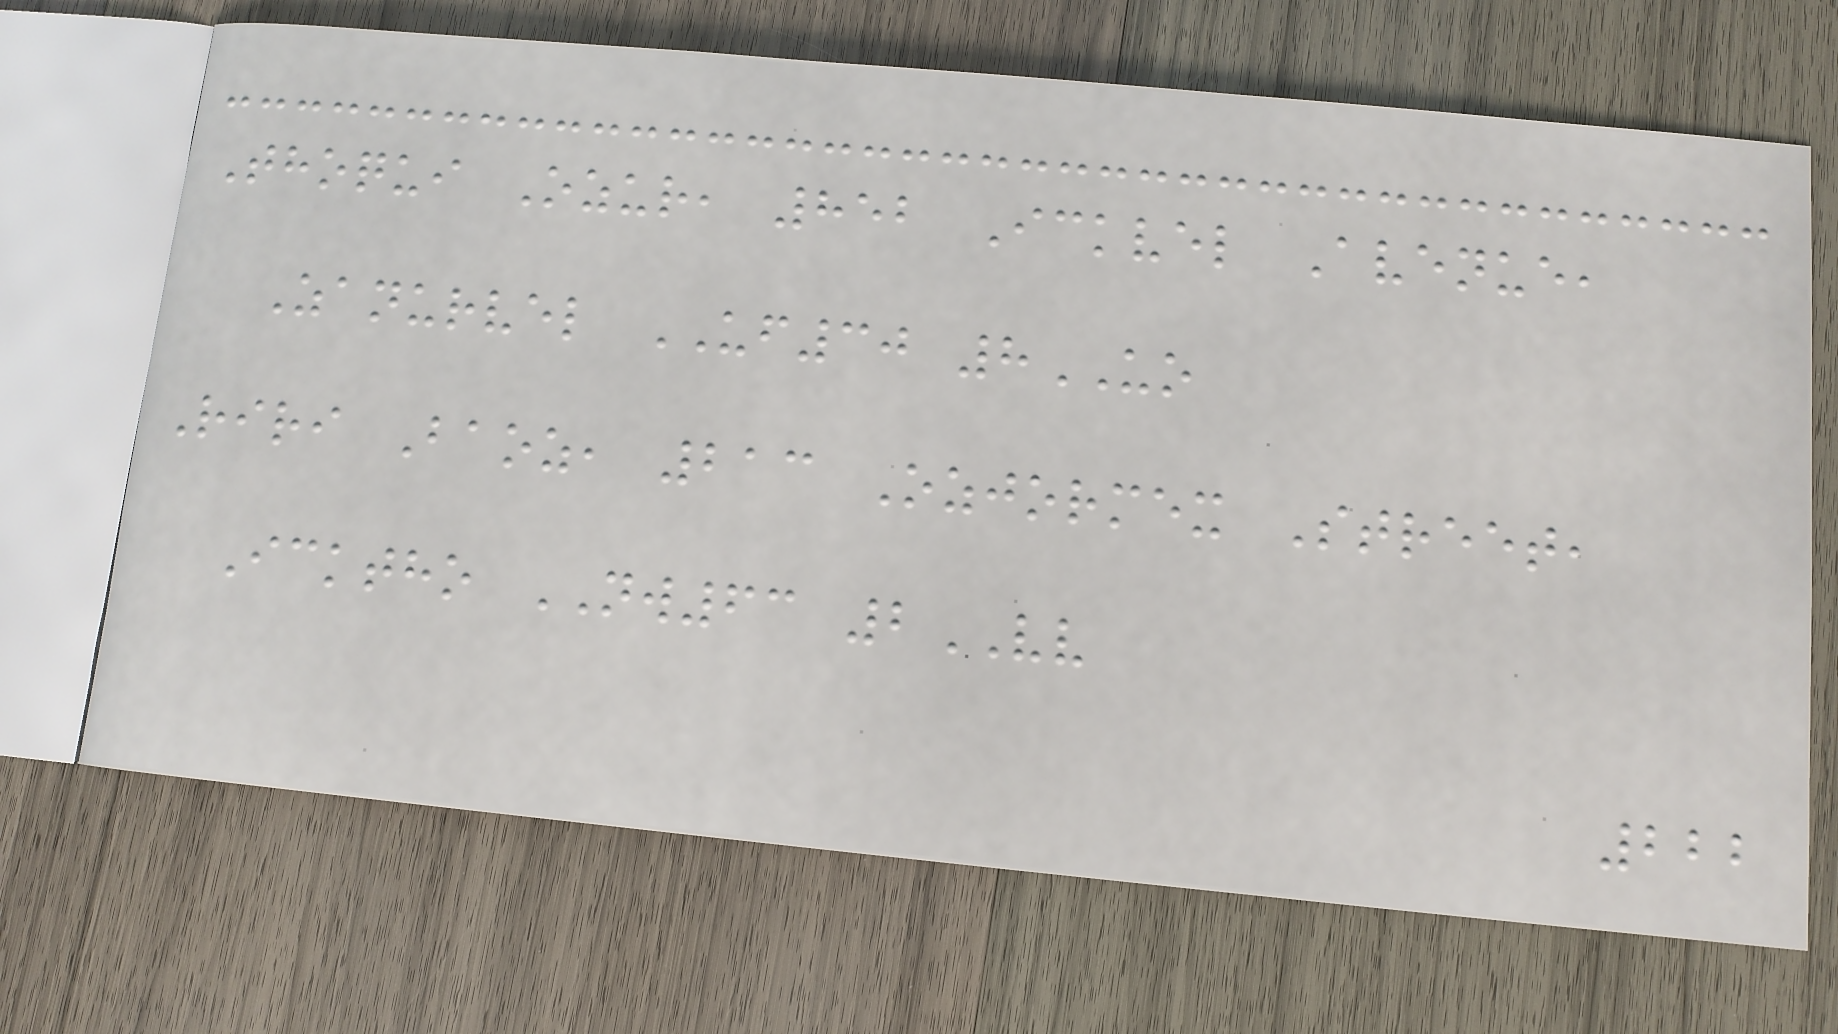Thoqui Ozur, 852 Ickvel Avenue,
Zanurvel UF30 8UO
Riri Baoz, 213 Ozjormex Street,
Icktho NW63 2VV
222
